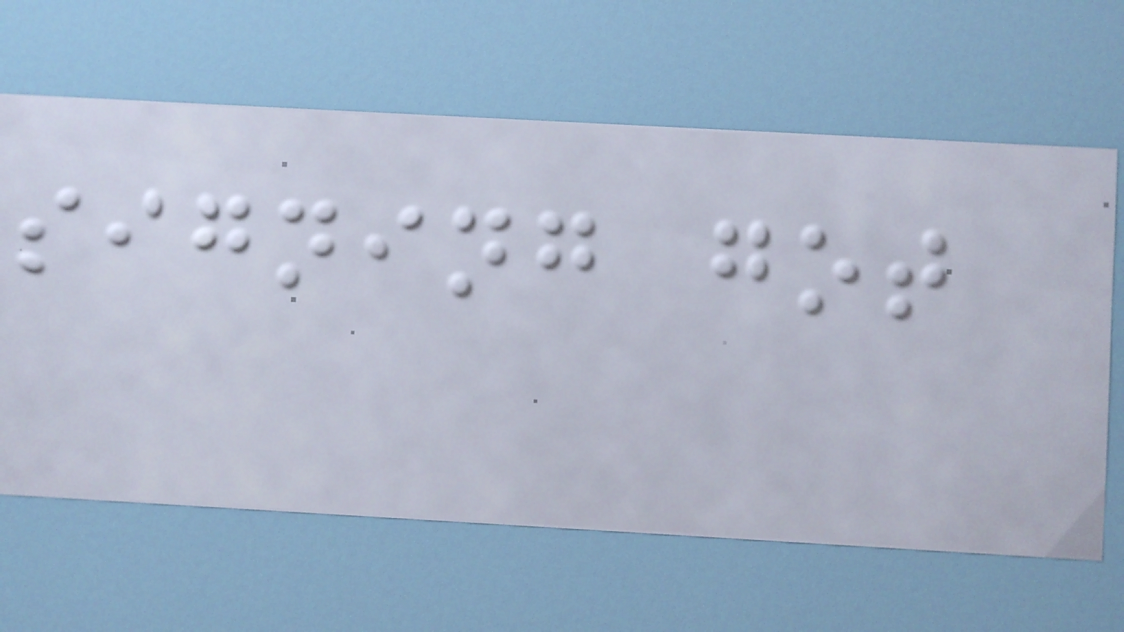signing got
